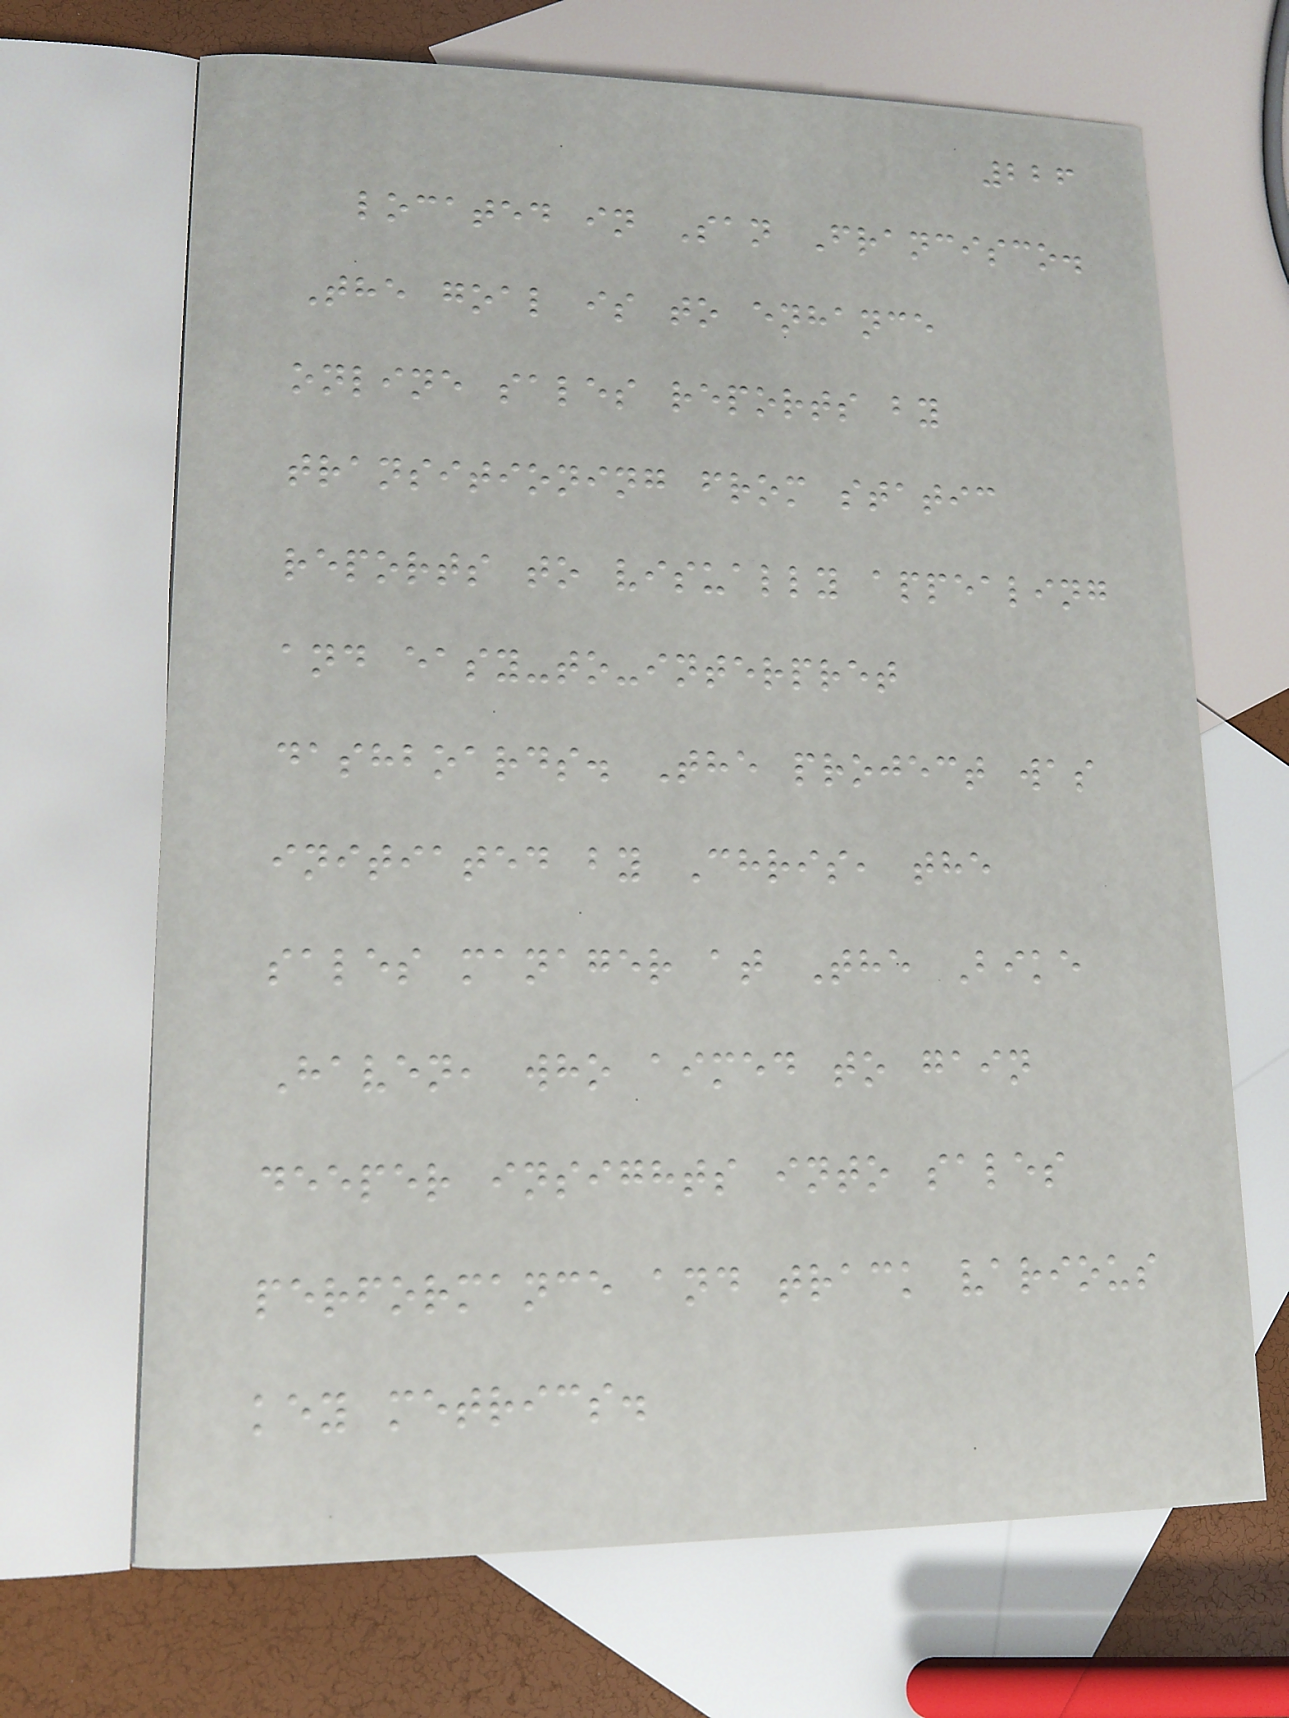226
located in San Francisco.
The goal is to enhance
online sales reports by
transitioning from static
reports to visually appealing
and easy-to-interpret
dashboards. The project was
initiated by Chris, the
sales manager at The Bike
Haven, who aimed to gain
deeper insights into sales
performance and track various
key metrics.
